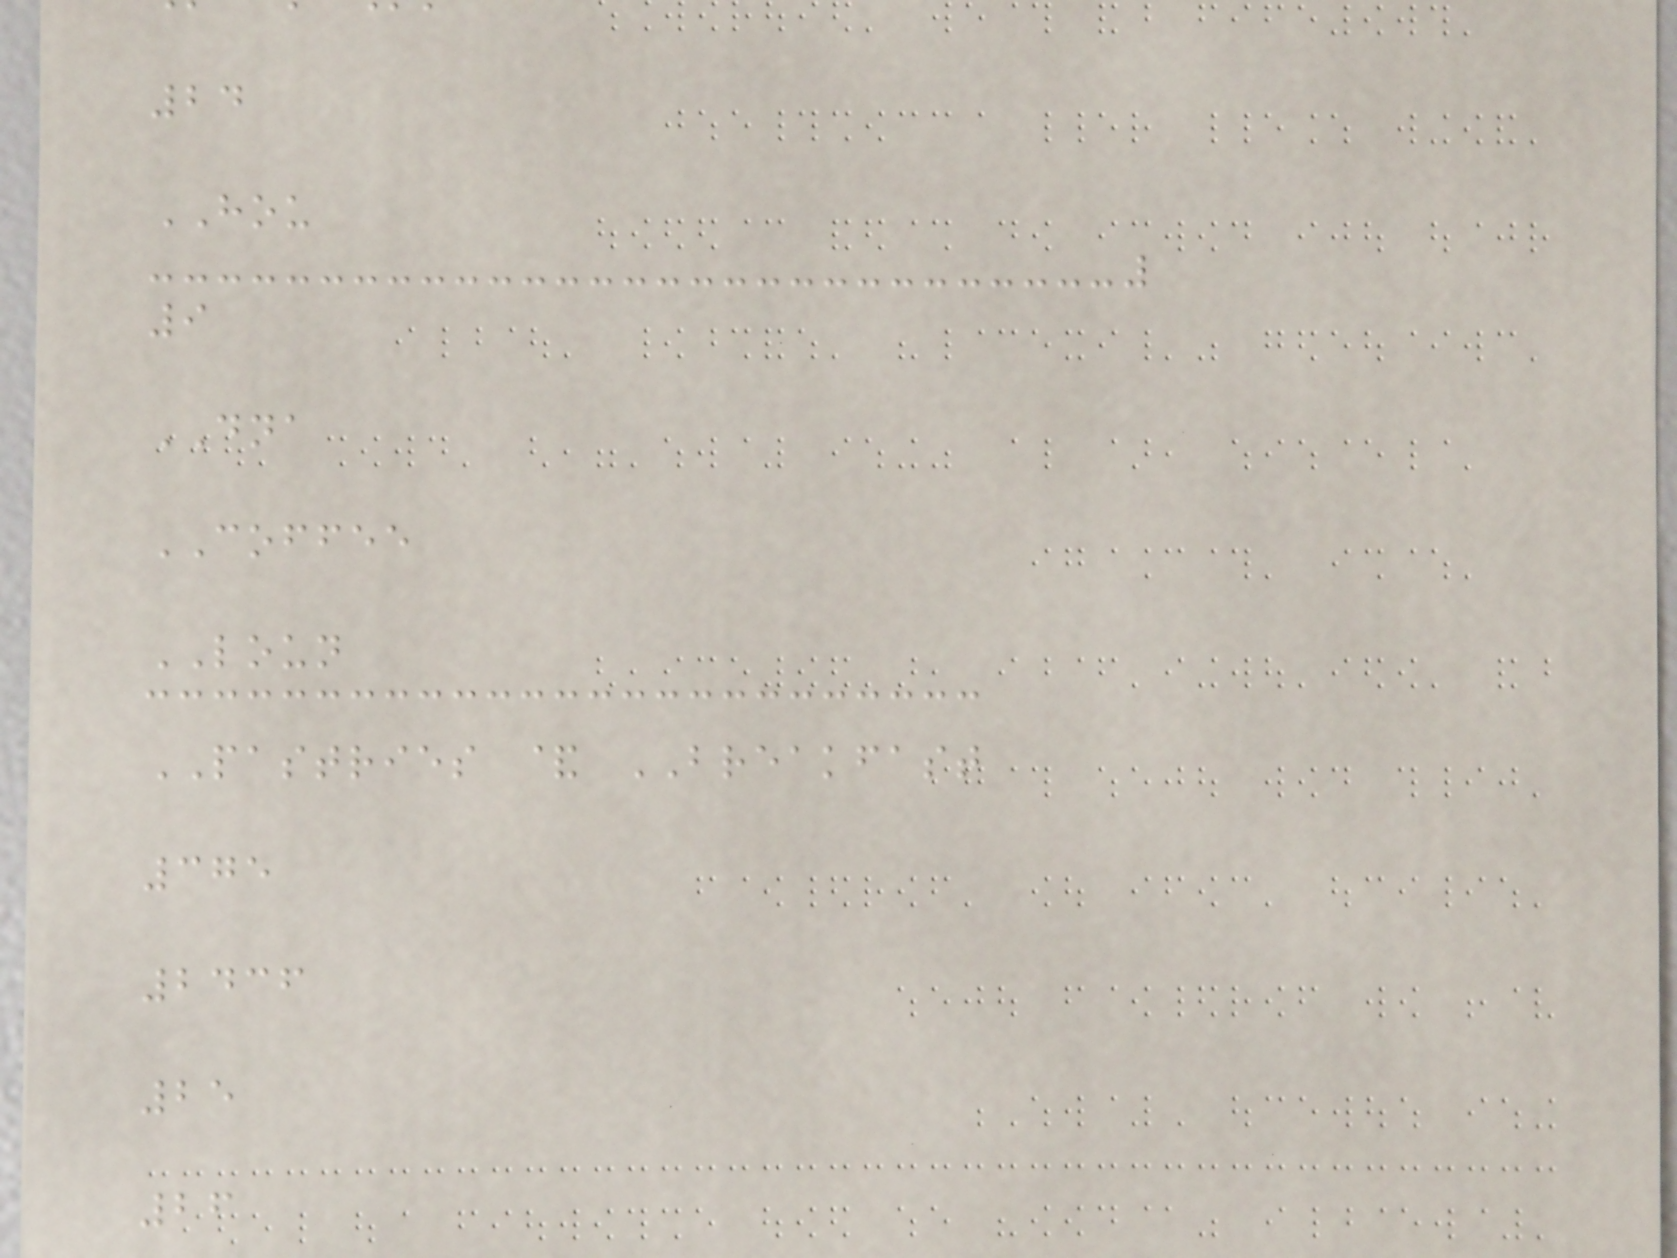24
HOU
9
DNA
COFFEE
LOUN
PASTRIES & BREAKFAST
375
2436
25
26
